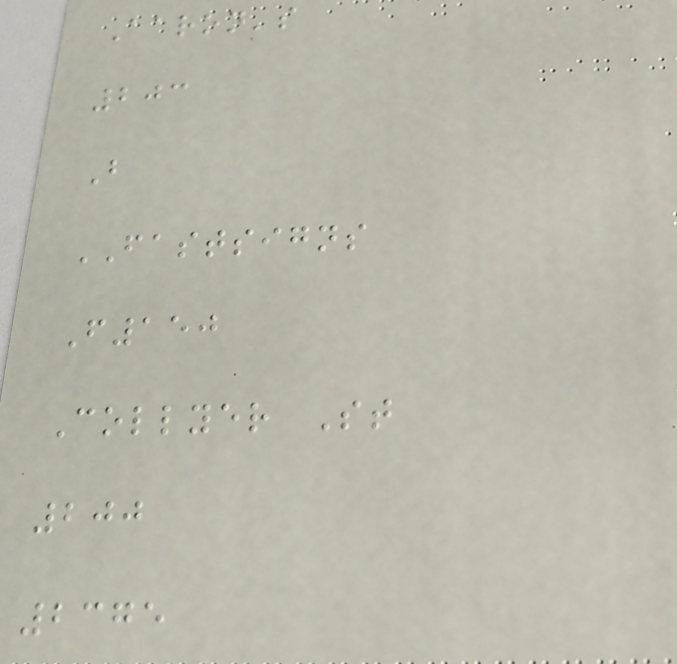Aaron's
203
B
FASTSIGNS
F150
Collyer St
200
2375
